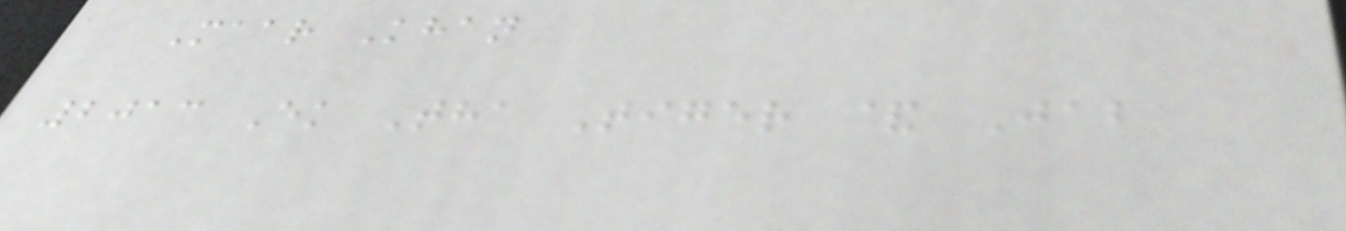Maar Khan
2013 Ek Tha Tiger & Jab
